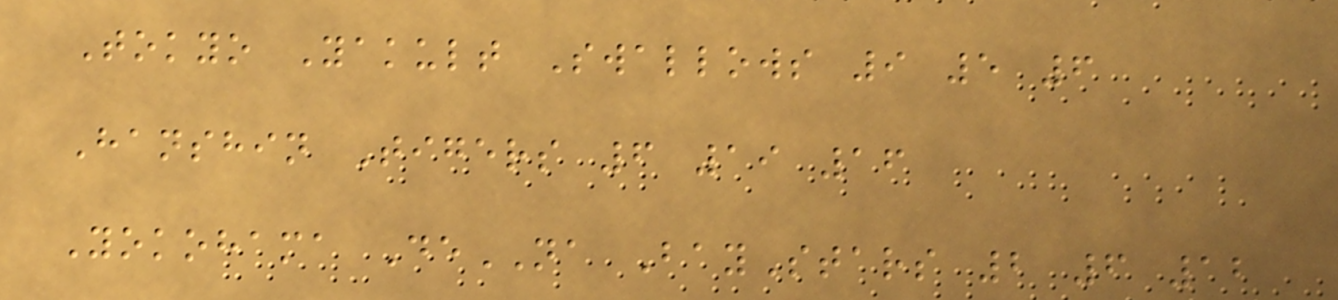Tokyo Yakult Swallows 9 5 6
Hanshin Tigers 6 19 16
Yokohama DeNA BayStars 2 6 12
